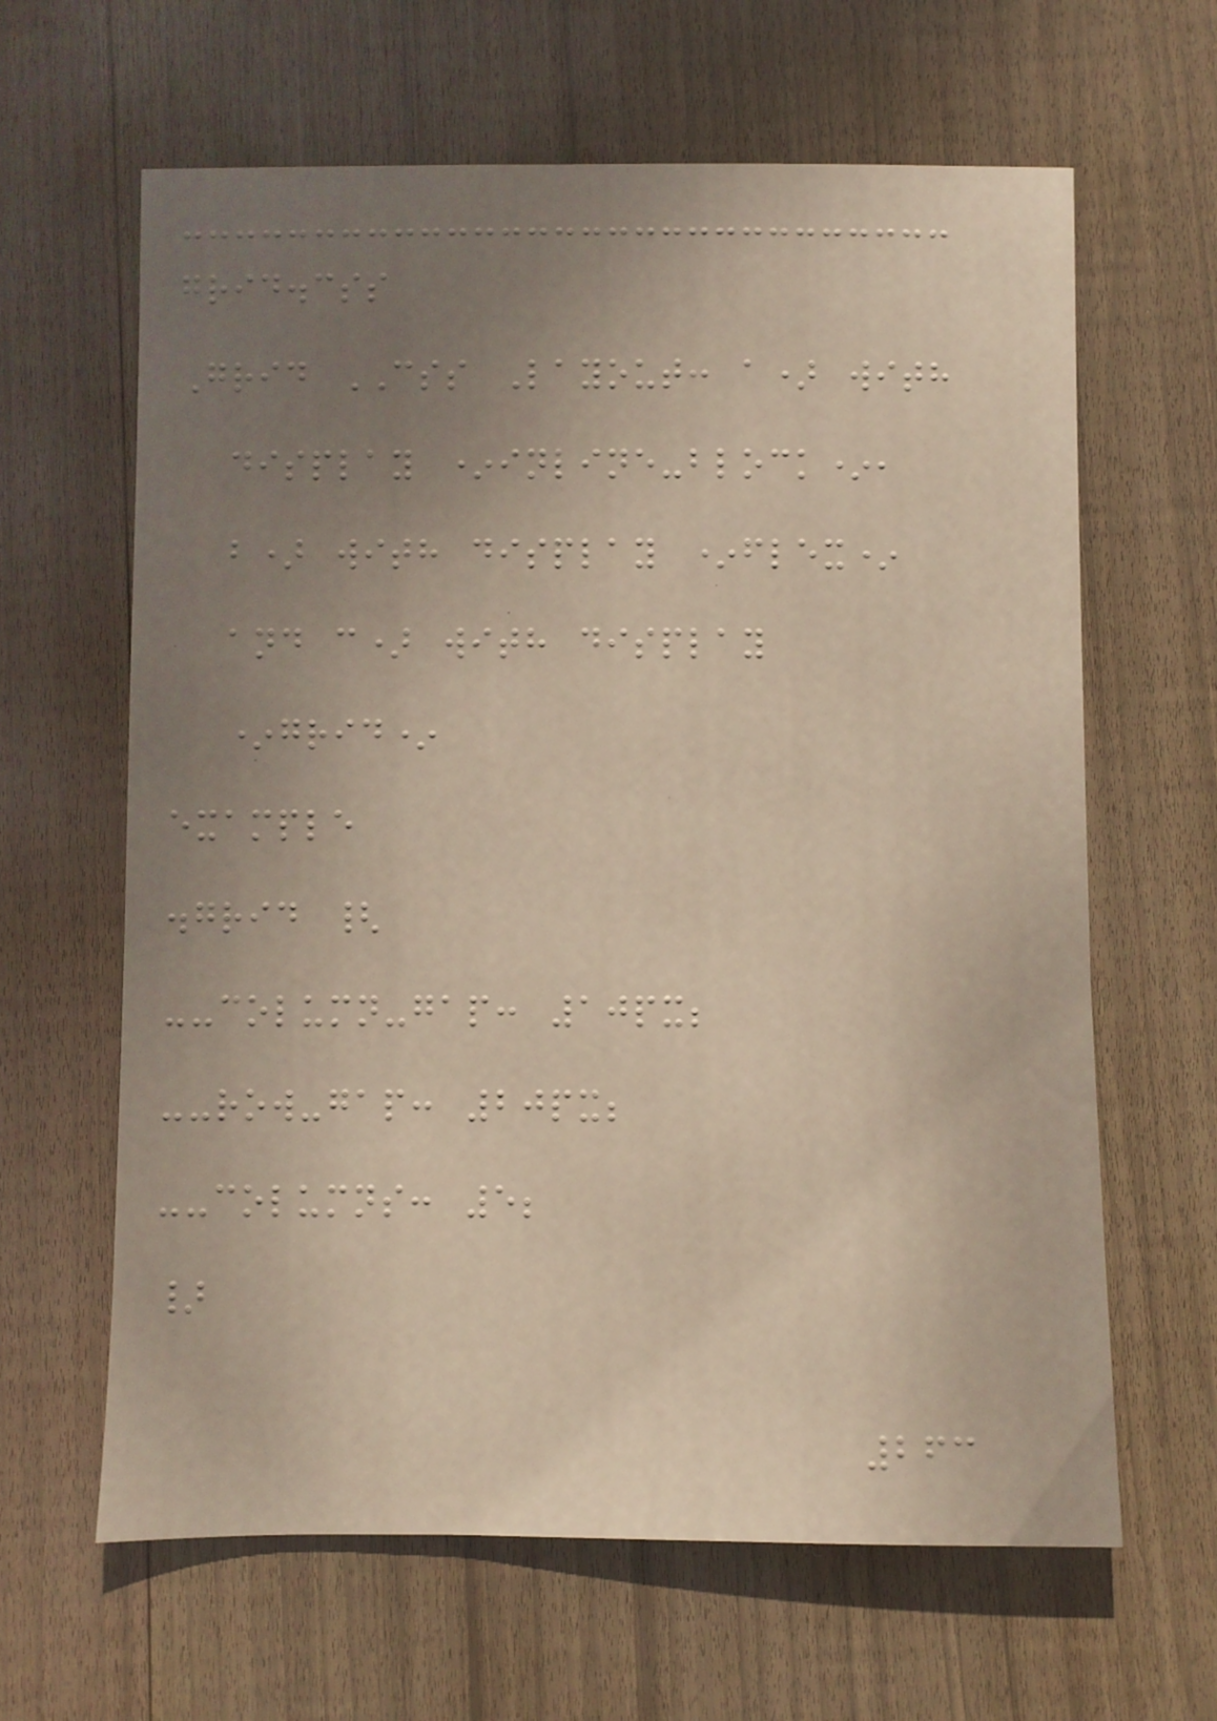grid.css
Grid CSS Layout: a) with
display *inline-block*,
b) with display *flex*
and c) with display
*grid*
example
.grid {
--column-gap: 10px;
--row-gap: 20px;
--columns: 5;
}
263
